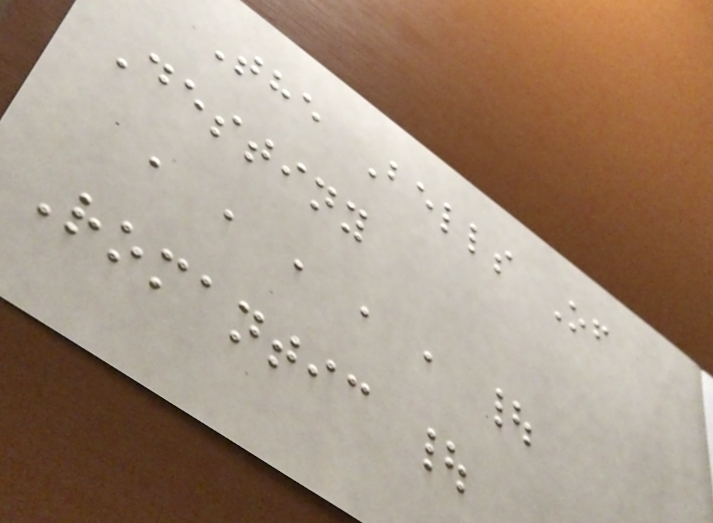The Bells Of
Destiny
, , , , , |
Romantic |
